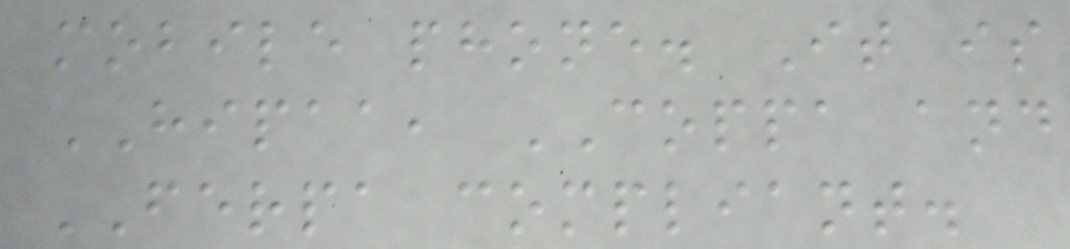mobile phone. It is
HIPAA, COPPA and
FERPA compliant.
